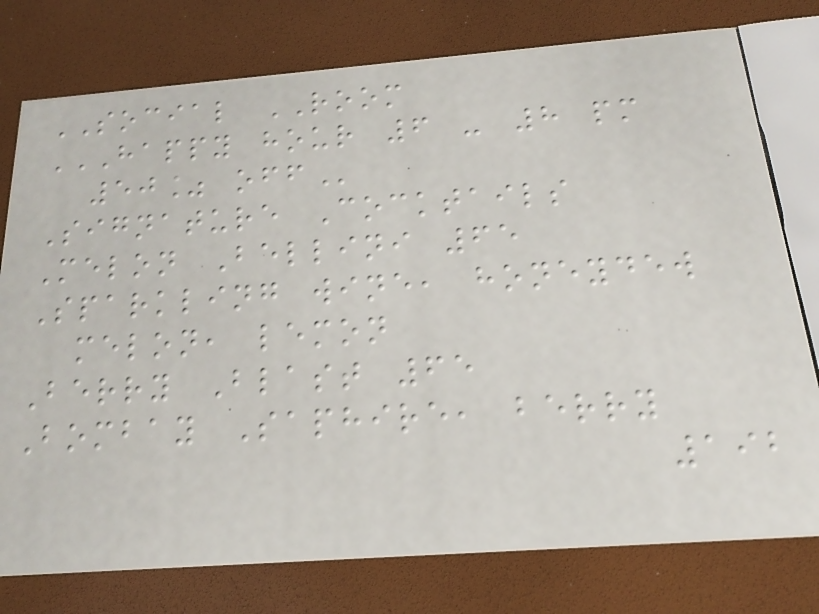SOCIAL ROOM
HAPPY HOUR 6 - 8 PM
50% OFF
Signature Cocktails
Melon Bellini 65
Sparkling wine, honeydew
melon, lemon
Berry Blast 65
Bombay Saphire, berry
192
